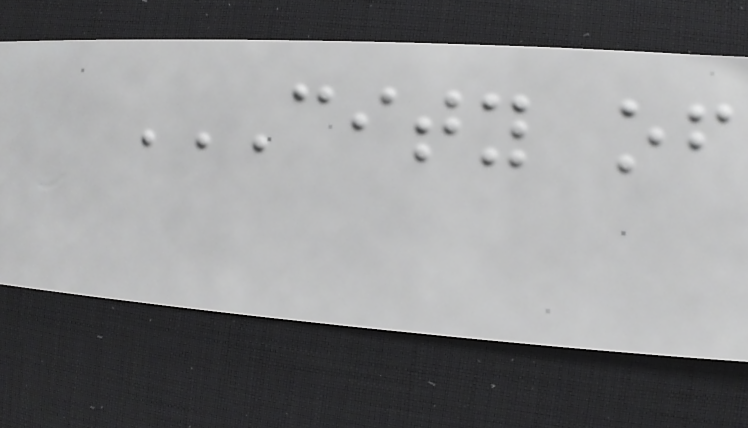CITY OF
